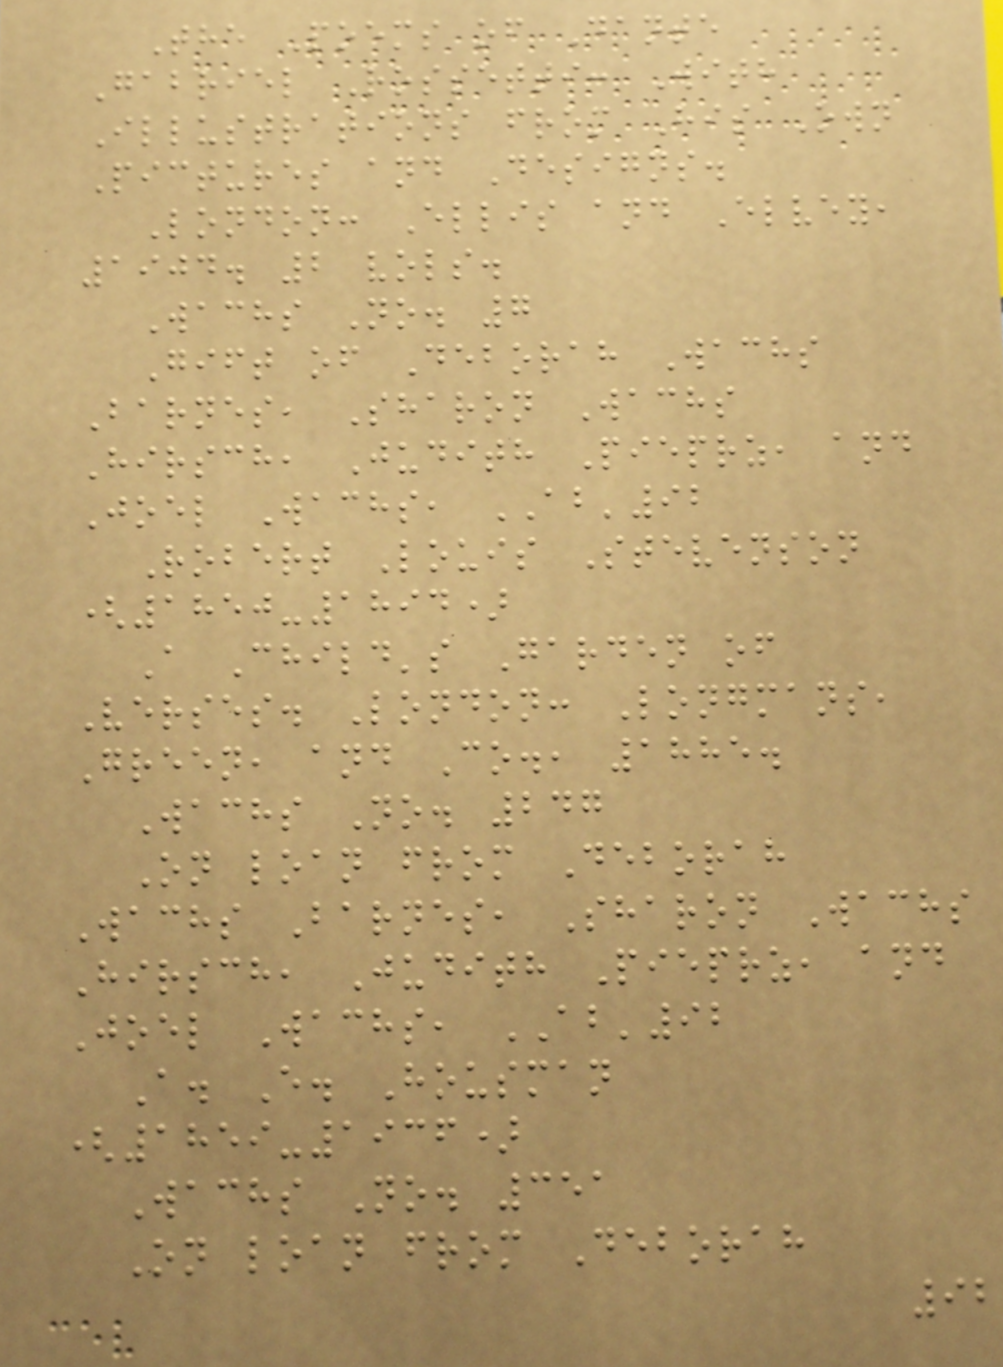The Poems of Dante
Gabriel Rossetti: With
Illustrations from His Own
Pictures and Designs.
London: Ellis and Elvey,
1904. 2 vols.
Wachs No. 7
Gift of Deborah Wachs
Barnes, Sharon Wachs
Hirsch, Judith Pieprz, and
Joel Wachs, AB'92
Robert Louis Stevenson
(1850-1894)
A Child's Garden of
Verses. London: Longmans,
Green, and Co., 1885.
Wachs No. 247
On loan from Deborah
Wachs Barnes, Sharon Wachs
Hirsch, Judith Pieprz, and
Joel Wachs, AB'92
A. E. Housman
(1859-1936)
Wachs No. 351
On loan from Deborah
92
